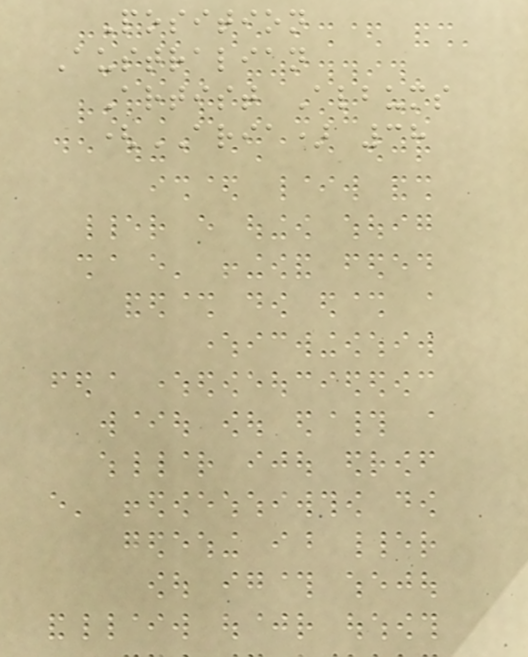Position
Australian
Artist Albums
(ARIA) 38
